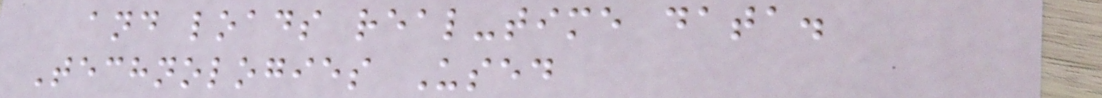and loads real-time data.
Technologies Used
